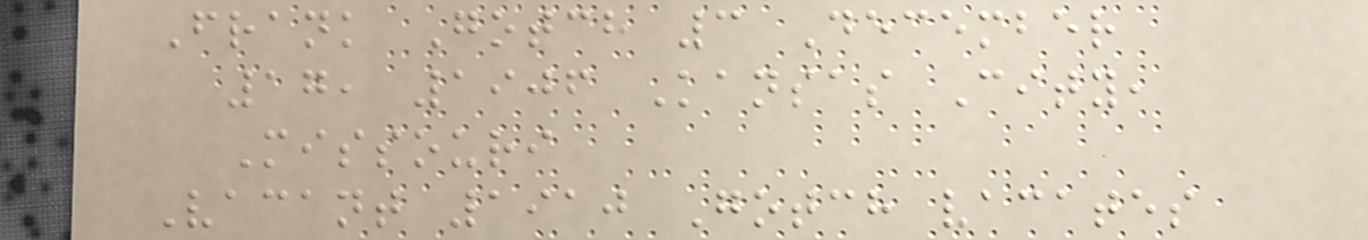Frank Gotch 3 December
17, 1906 Kansas City,
Missouri
Vacant 1910 Gotch vacates
